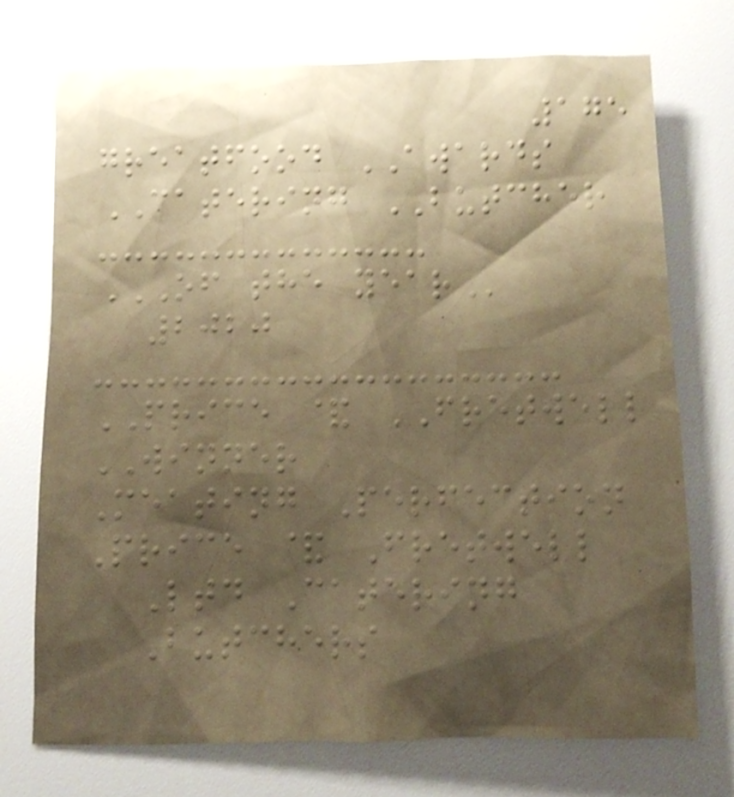175
greatfood AWARDS
CATERING BUTCHER
OF THE YEAR
2020
PRICE & FRETWELL
WINNER
Meating Perfection
Price & Fretwell
Ltd Catering
Butchers
